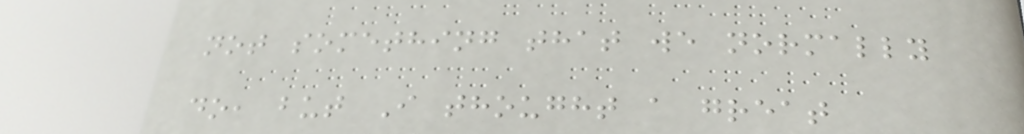not something that we normally
do, but I thought a great
